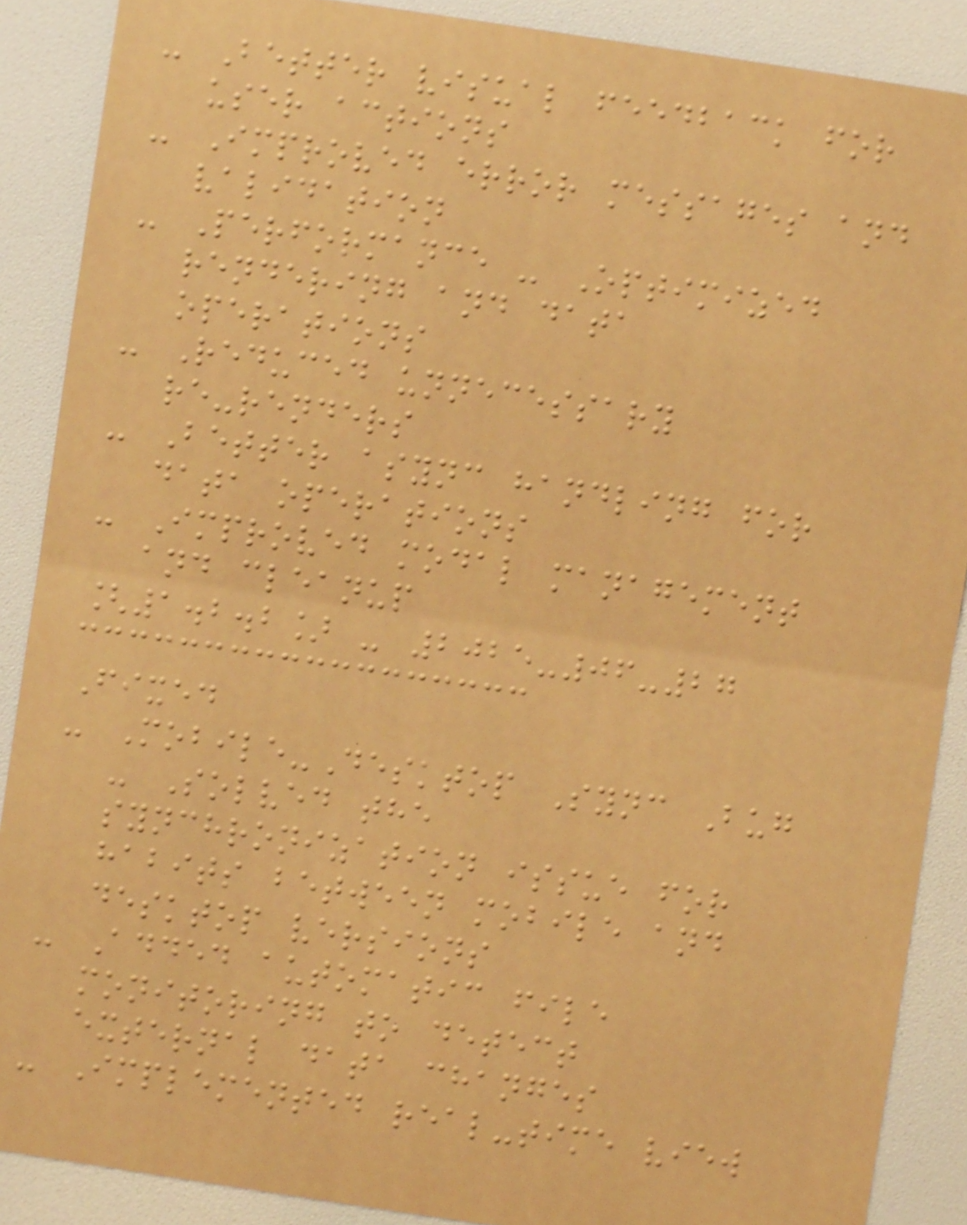- Better visual feedback for
user actions
- Improved error messages and
validation
- Performance - Optimized
rendering and data
operations
- Reduced unnecessary
re-renders
- Better async handling for
data operations
- Improved modal management
and cleanup
[1.2.2] - 2025-06-27
Fixed
- Mobile-Desktop Sync Bug
- Solved the
synchronization issue for
habits between mobile and
desktop versions
- Added automatic file
monitoring to detect
external data changes
- Implemented real-time view
